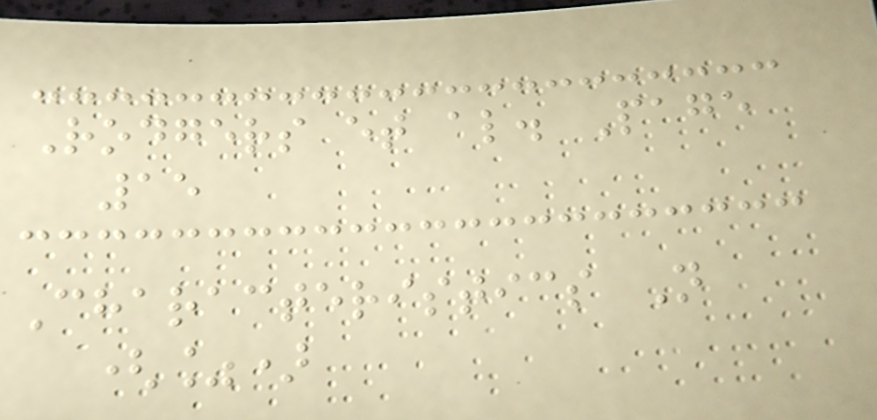Rodgers et al. Page
15
Characteristics N
(%)
